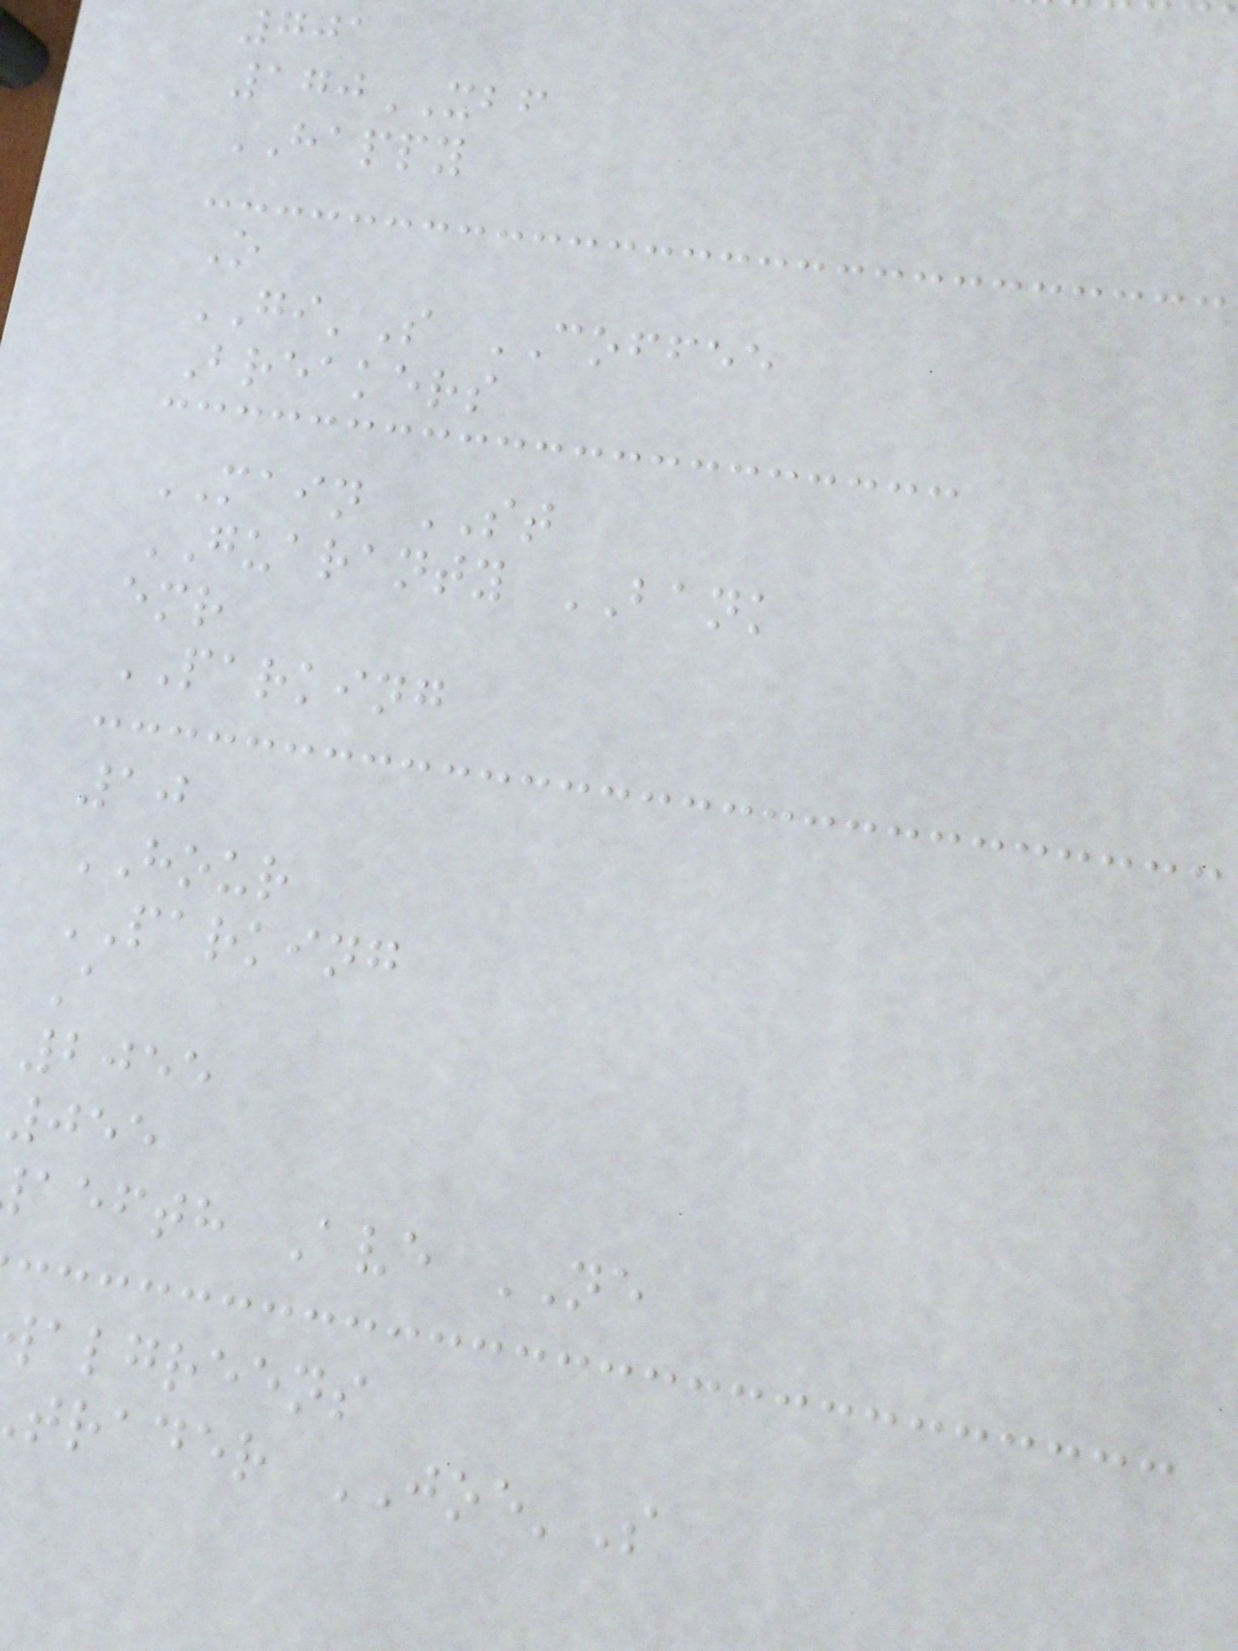701
170XBF
HAPPY
O
GI'S COFFEE
Breakers
MAIN ST
GUARANTY BANK
emr
PARKING
10
HOUR
PARKING
A
2055
055
aefth Ave NE
algreens
trader JOE'S
